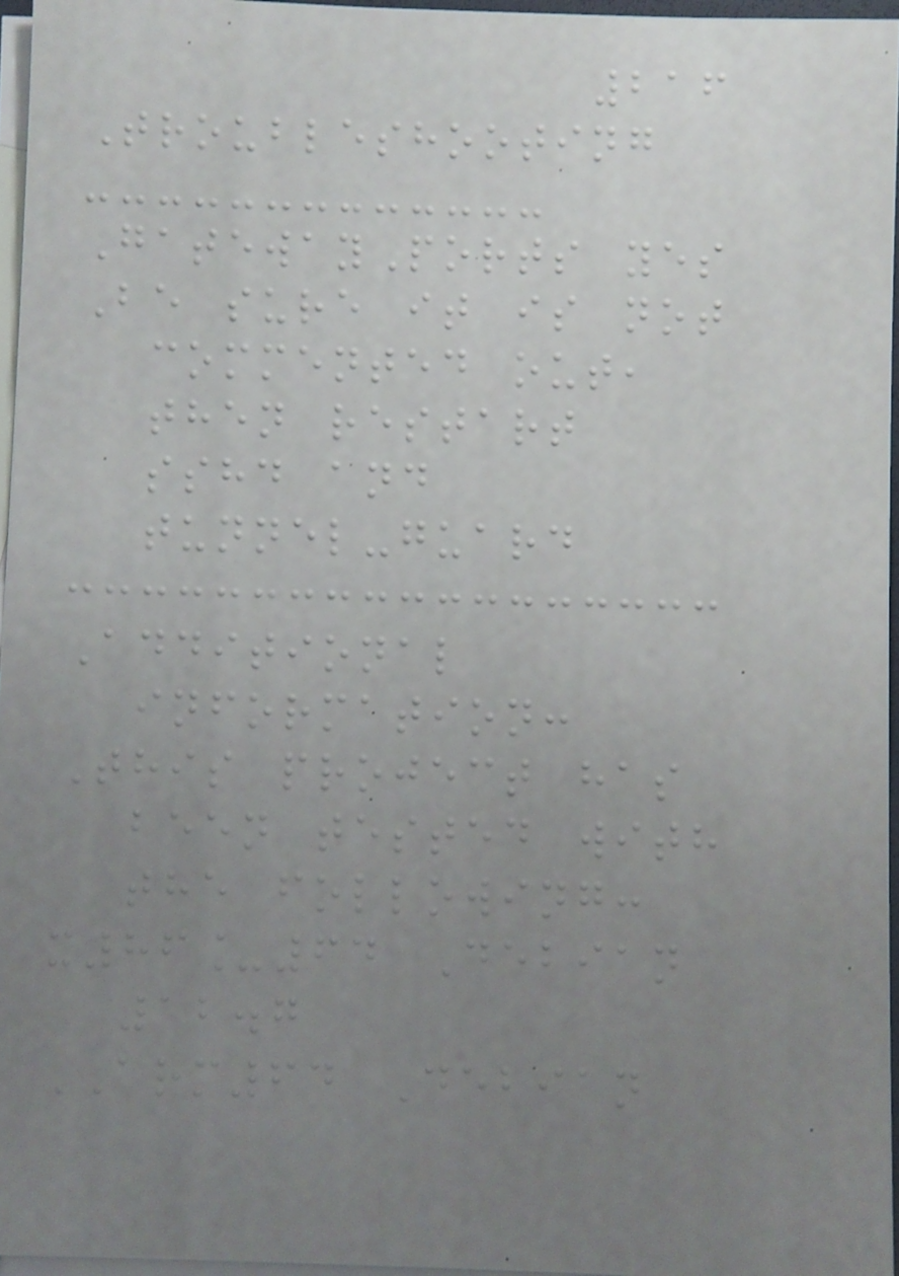216
Troubleshooting
GatewayPorts yes
Be sure it is not
commented out,
then restart
sshd and
tunnel-guard
Additional
information:
This project has
been tested with
the following:
x86_64 Debian
12.7
ARM64 Debian
